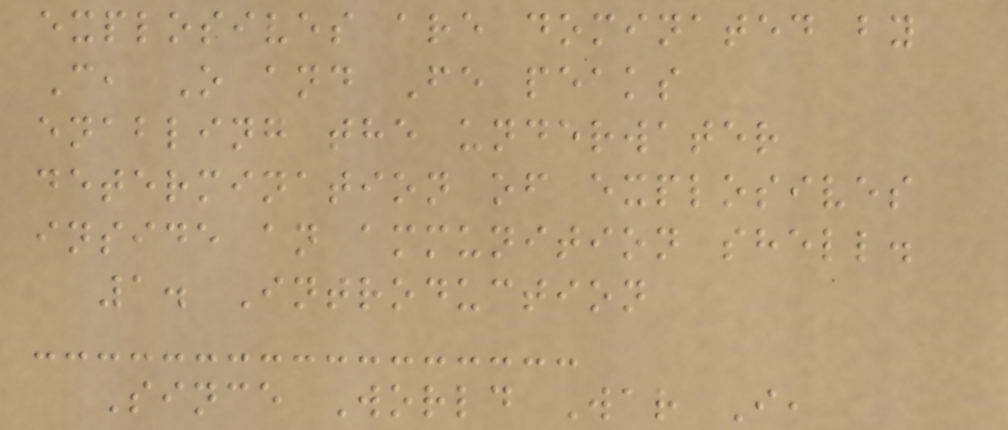explosives are dominated by
C, O and Fe peaks
enabling the underwater
determination of explosives
inside an ammunition shell.
1. Introduction
Since World War I,
